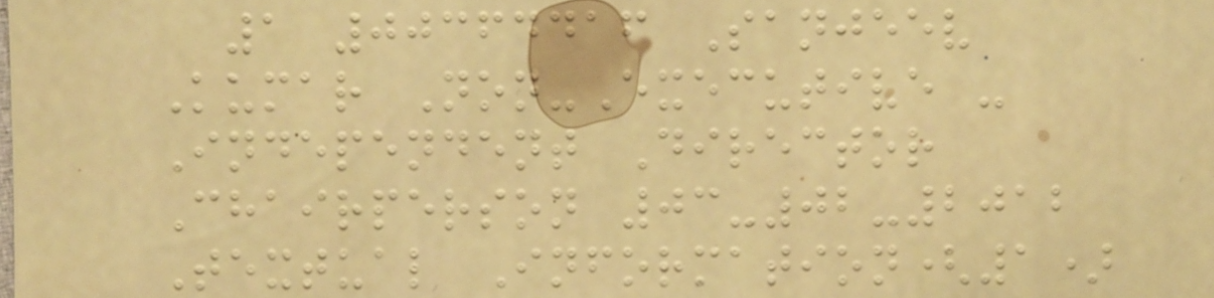1 00364416 Sanjeev
Kumar Non-Executive -
Independent Director
Chairperson 03-02-2012
Textual Information(1)
